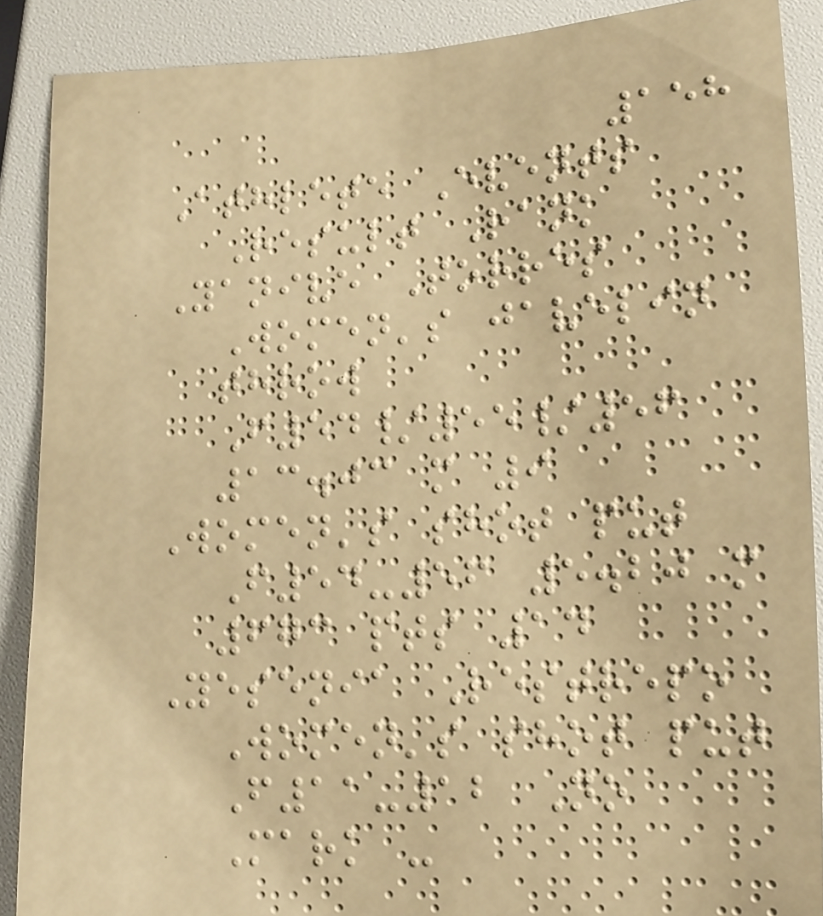158
Athlete Events
Result Rank
Yanive Torres
Women's javelin
throw
F54/55/56
13.03 m 9
Women's shot put
F54-56 5.20 m
673 pts 14
Yesenia Restrepo
Women's shot put
F11-12 No
Mark -
